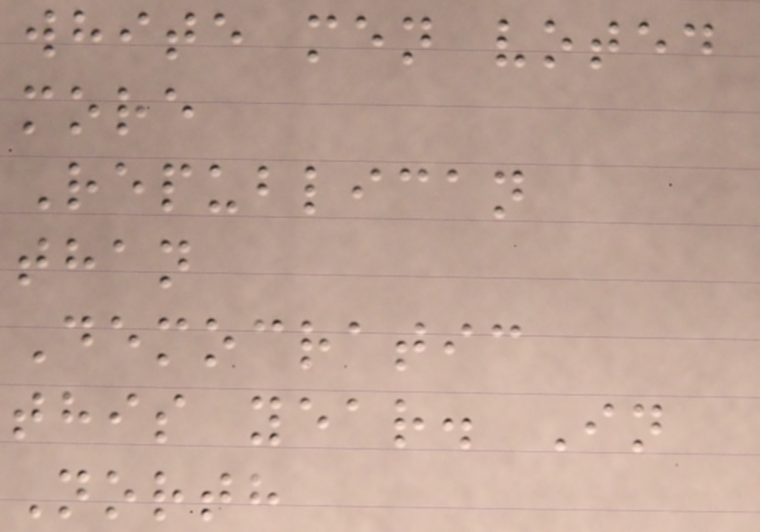white men voted
more
Republican
than
Democratic
this year. In
North
